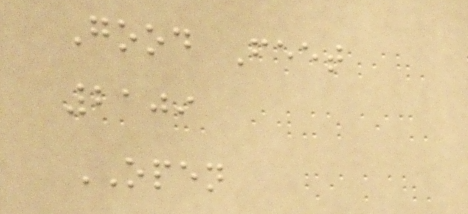Good Feet
2109
OPEN
